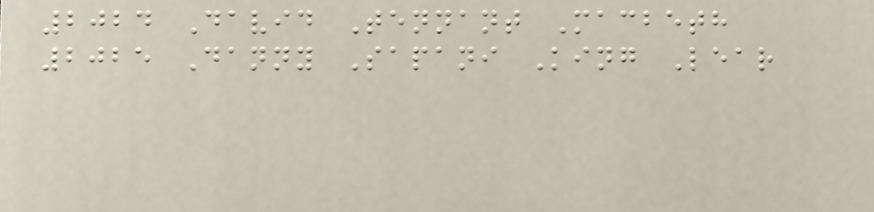2024 David Tennant Macbeth
2025 Danny Sapani King Lear
